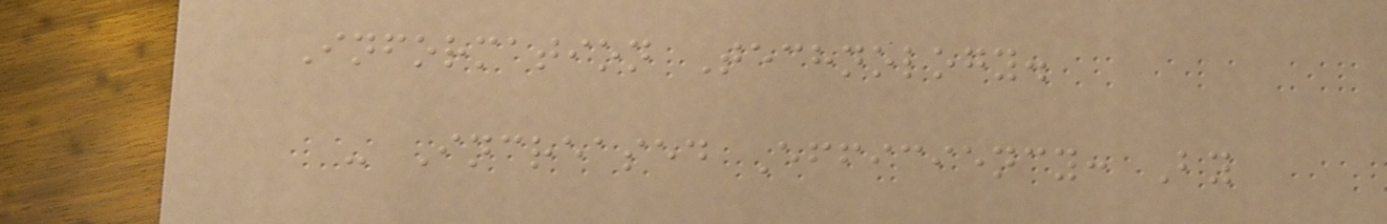Information Technology.
- Increased Efficiency: By
